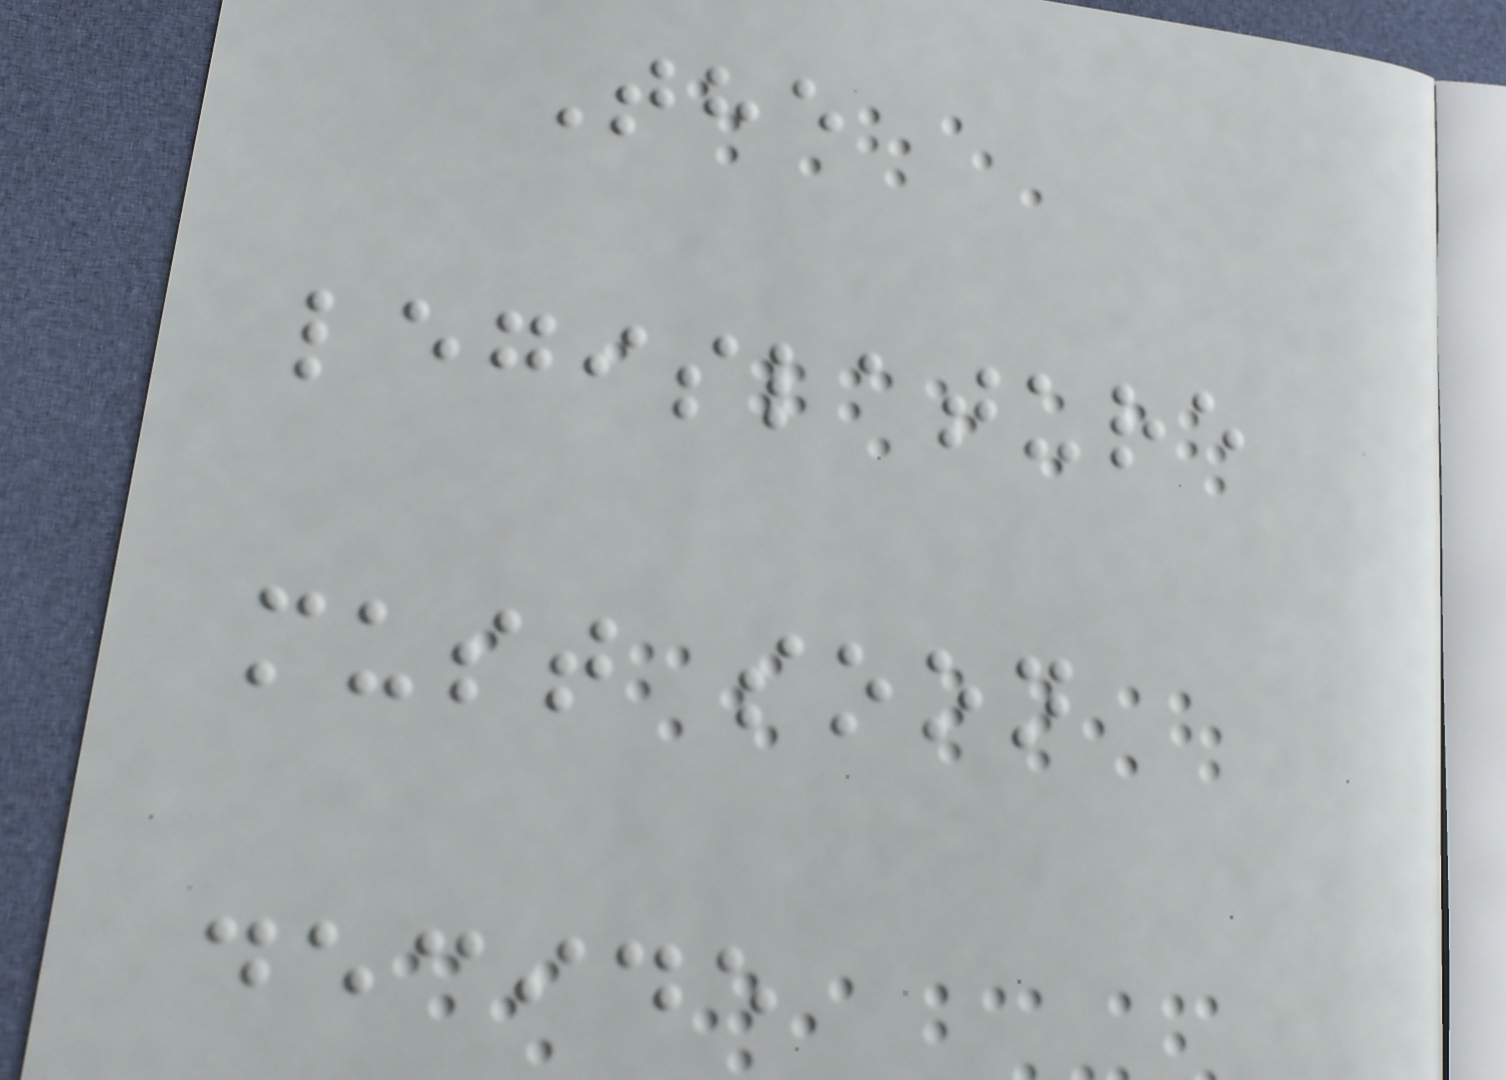The
legislature
must soon
decide
